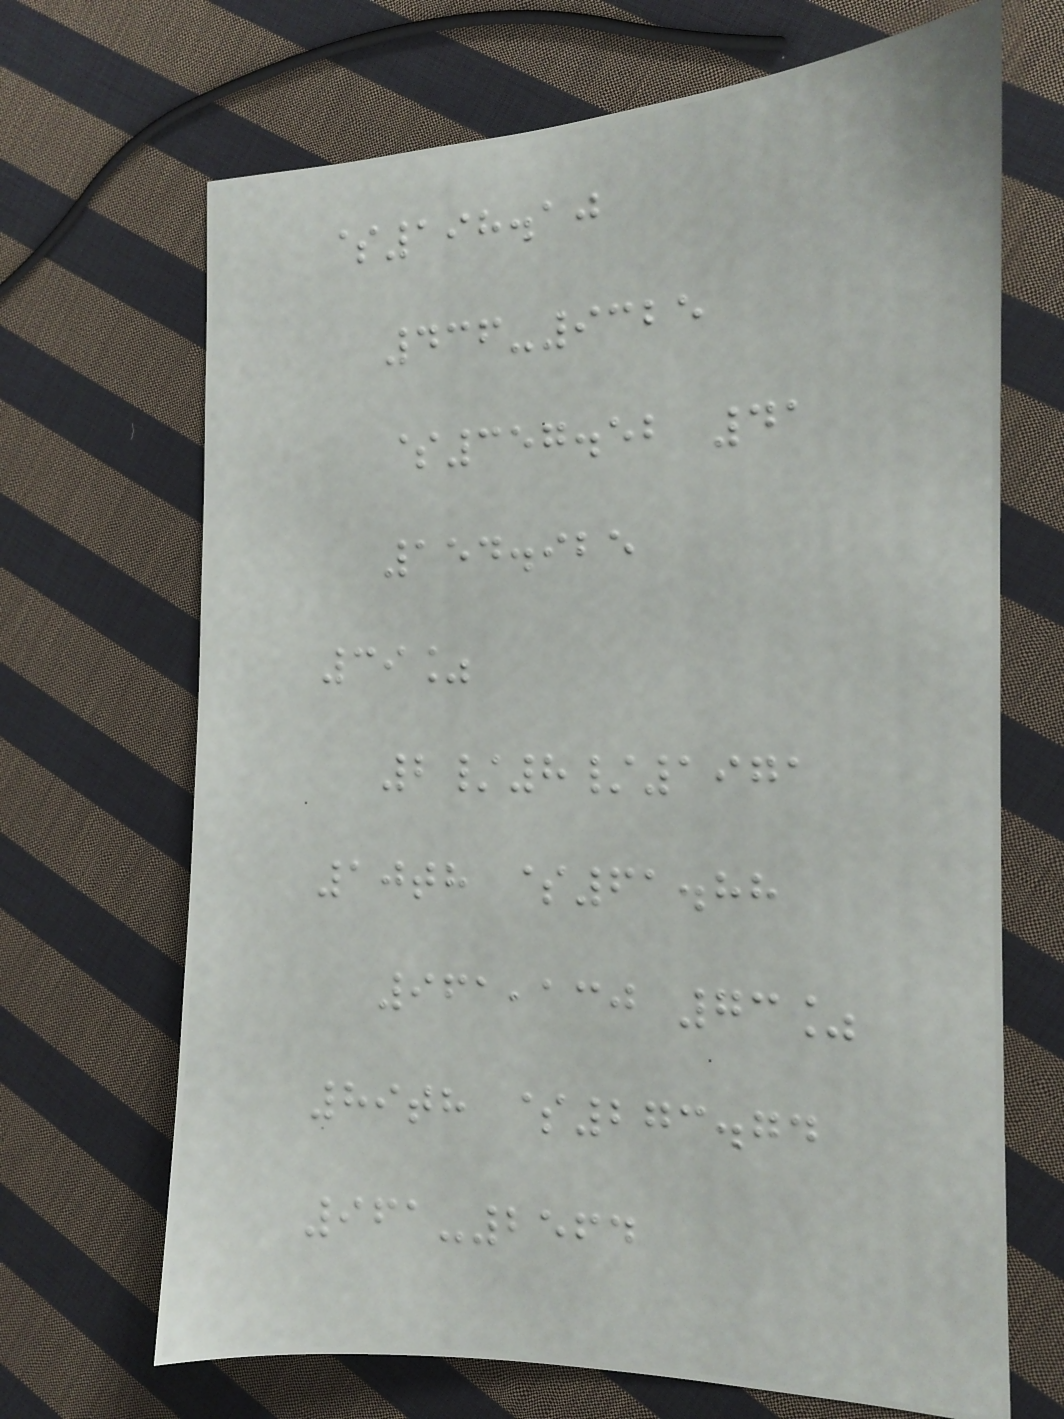$198.10
436-9325
$357.52 41
154.925
39%
2/8/1971
10th $61.88
961,130 73%
89th $273.74
961-2564
